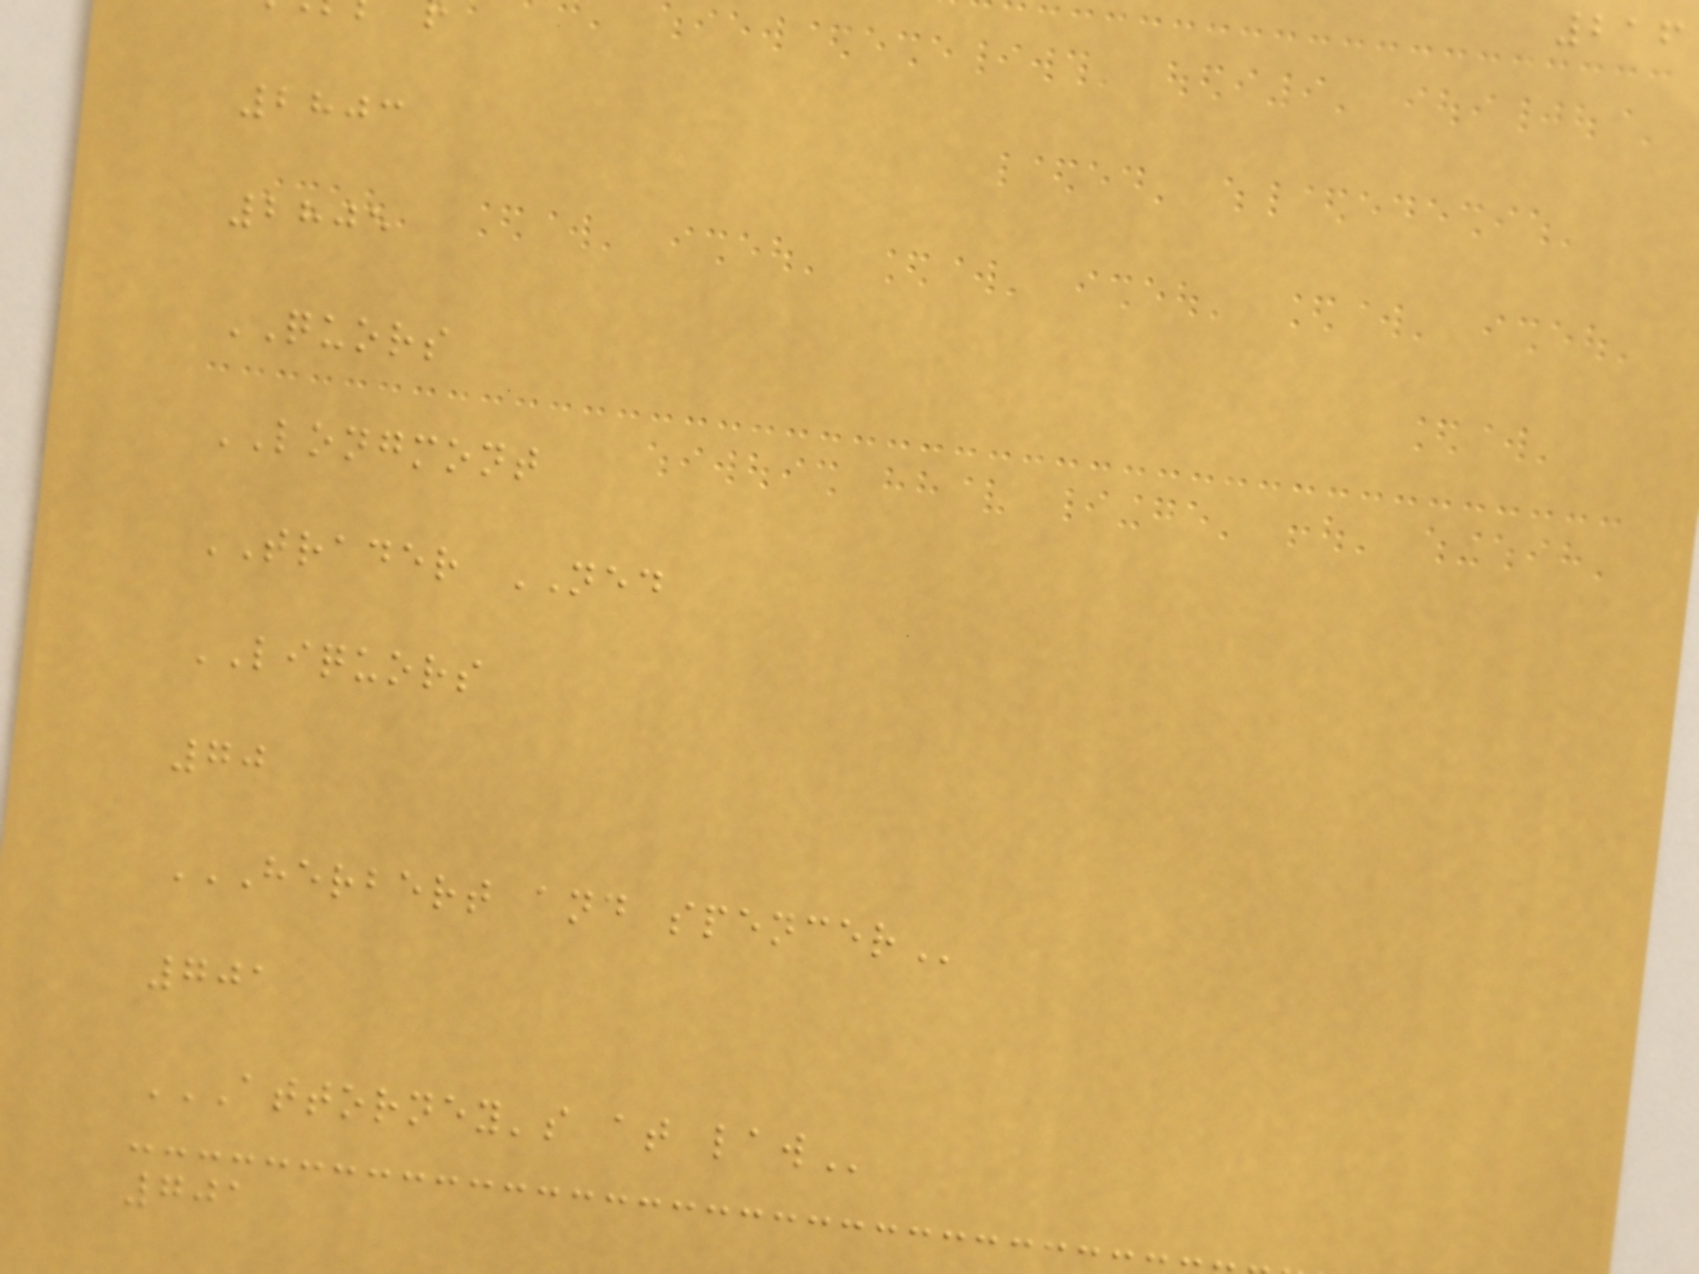216
2803
2805
QUORS
LONGMONT
TRADER NED
LIQUORS
70
HERBERT AND SPENCER
701
ATTORNEY'S AT LAW
701
